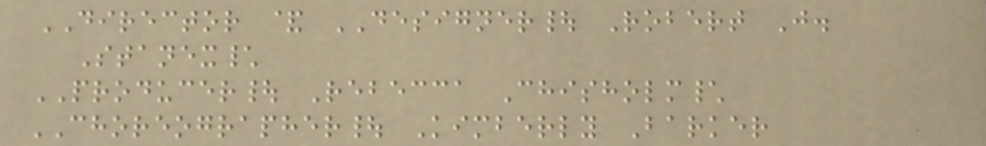DIRECTOR & DESIGNER| Robert J.
Stanex\
PRODUCER| Rebecca Chisholm\
CHOREOGRAPHER| Kimberly Barker
